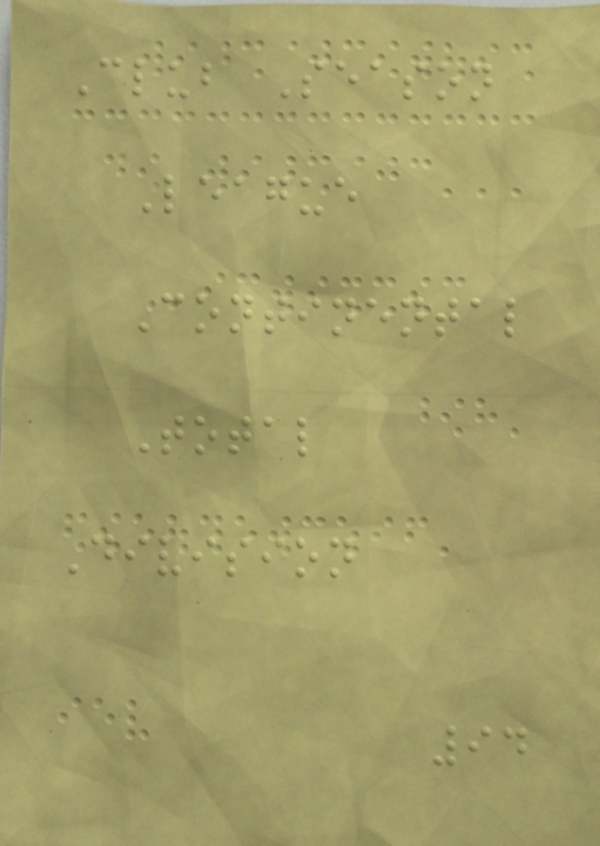Club Season
League
Continental
Total
Division
94
